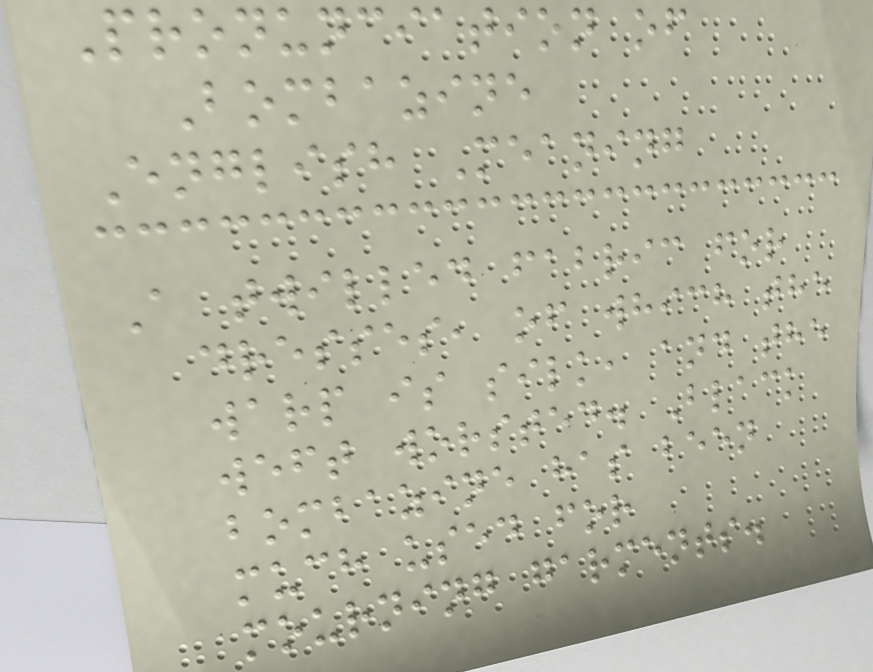Pronunciation of
Bombazine
English Meaning
A twilled fabric for
dresses, of which the
warp is silk, and the
weft worsted. Black
bombazine has been
much used for
mourning garments.
